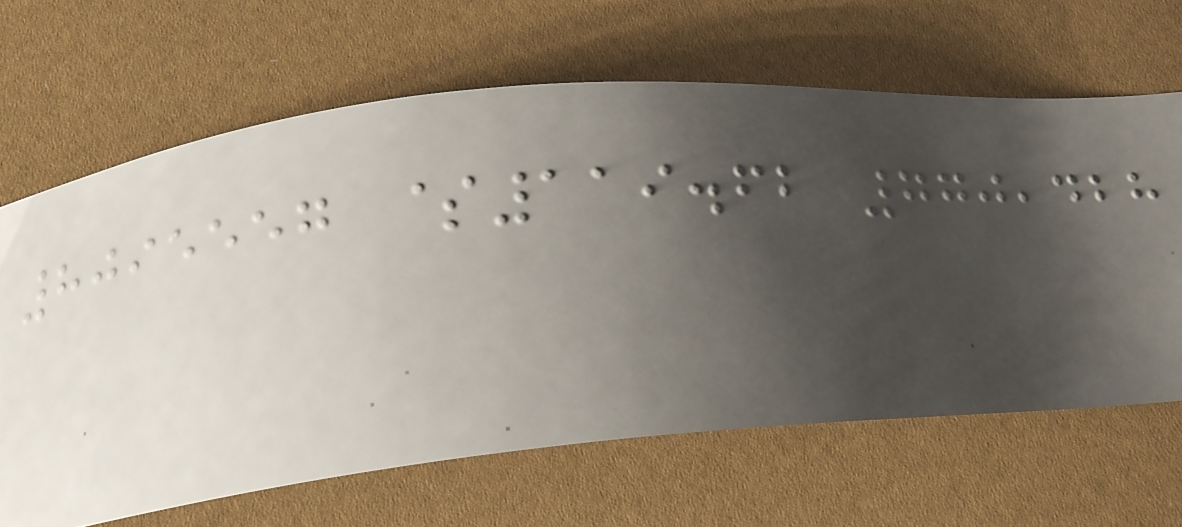8095557 $119.62 770,428
